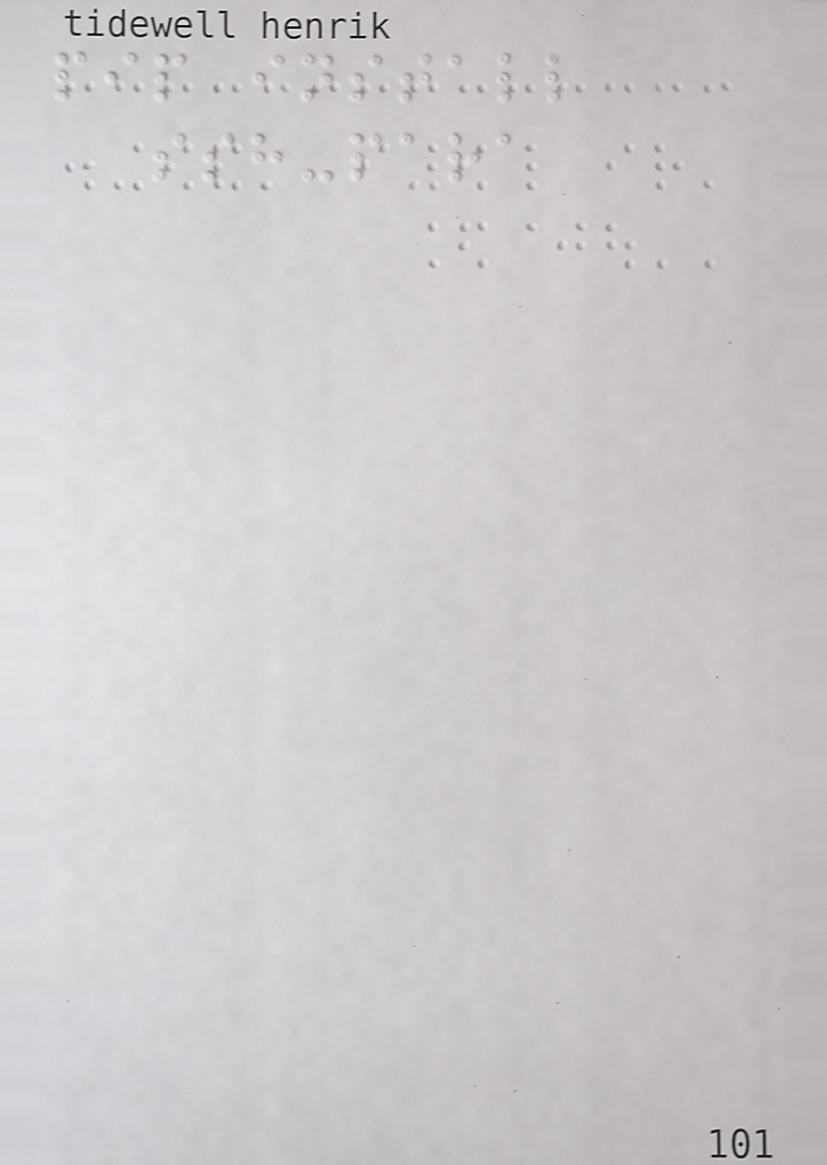pip install
ssh-para
